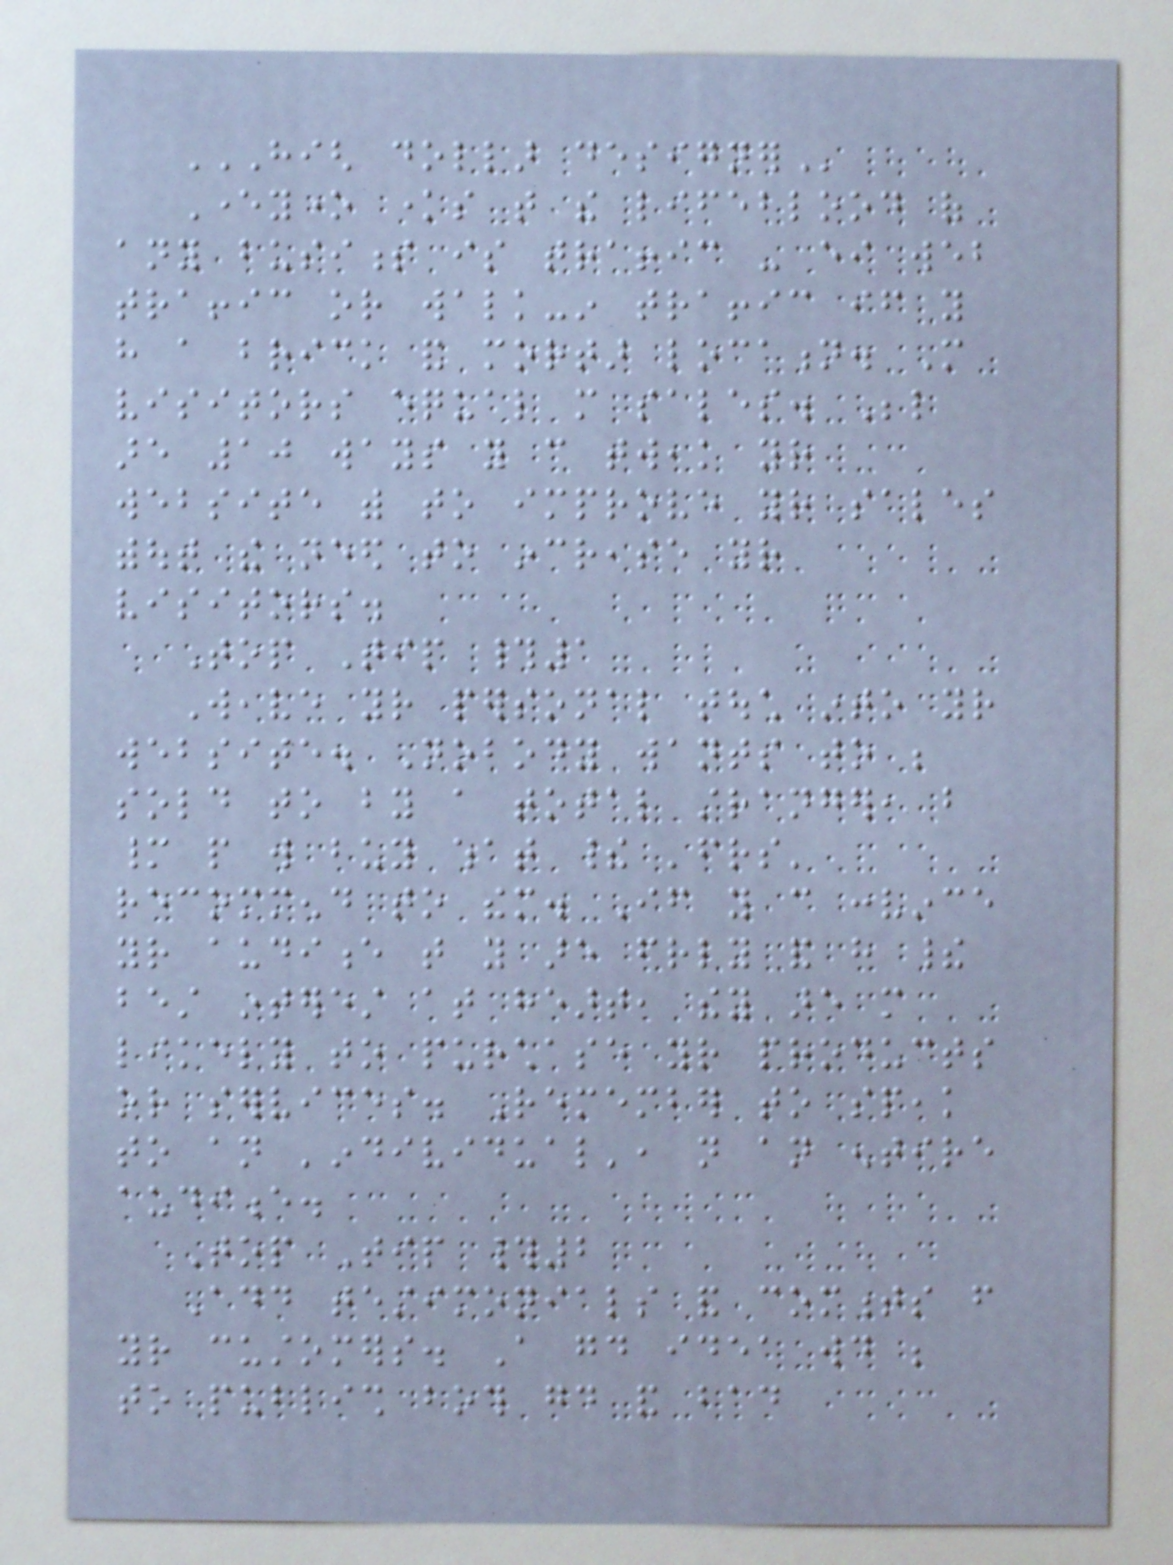HIGH DOLLAR DESIGNER
Everyone knows that the lifeblood of
any business is traffic - either web
traffic or walk-in traffic if you
have a brick and mortar location. More
visitors equal more sales. Below
are 10 ways you can tweak your
website with to improve your sales
without the need to increase your
visitors.
Top Tip #1
Weave your personal touch into your
website. Nobody wants to be
sold to by a total stranger, but
many people will buy what their 'friends'
recommend to them. If you can convince
your audience that you are friendly and have their
best interest at heart, they are more
likely to purchase your products
or services. Remember to speak
to an 'individual', not an entire
audience.
Top Tip #2
Add testimonials and comments from
your customers. A good idea would be
to publish both good and bad
